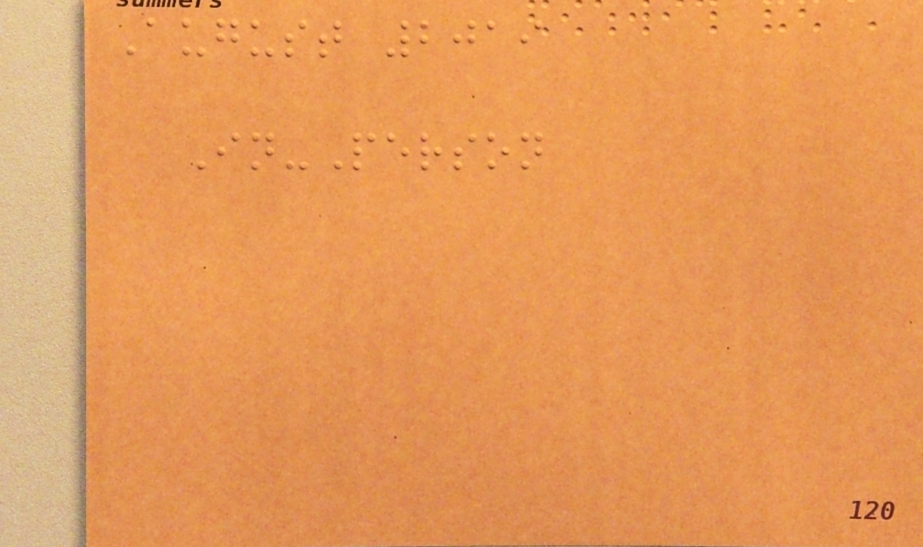August 2019
In-Person
